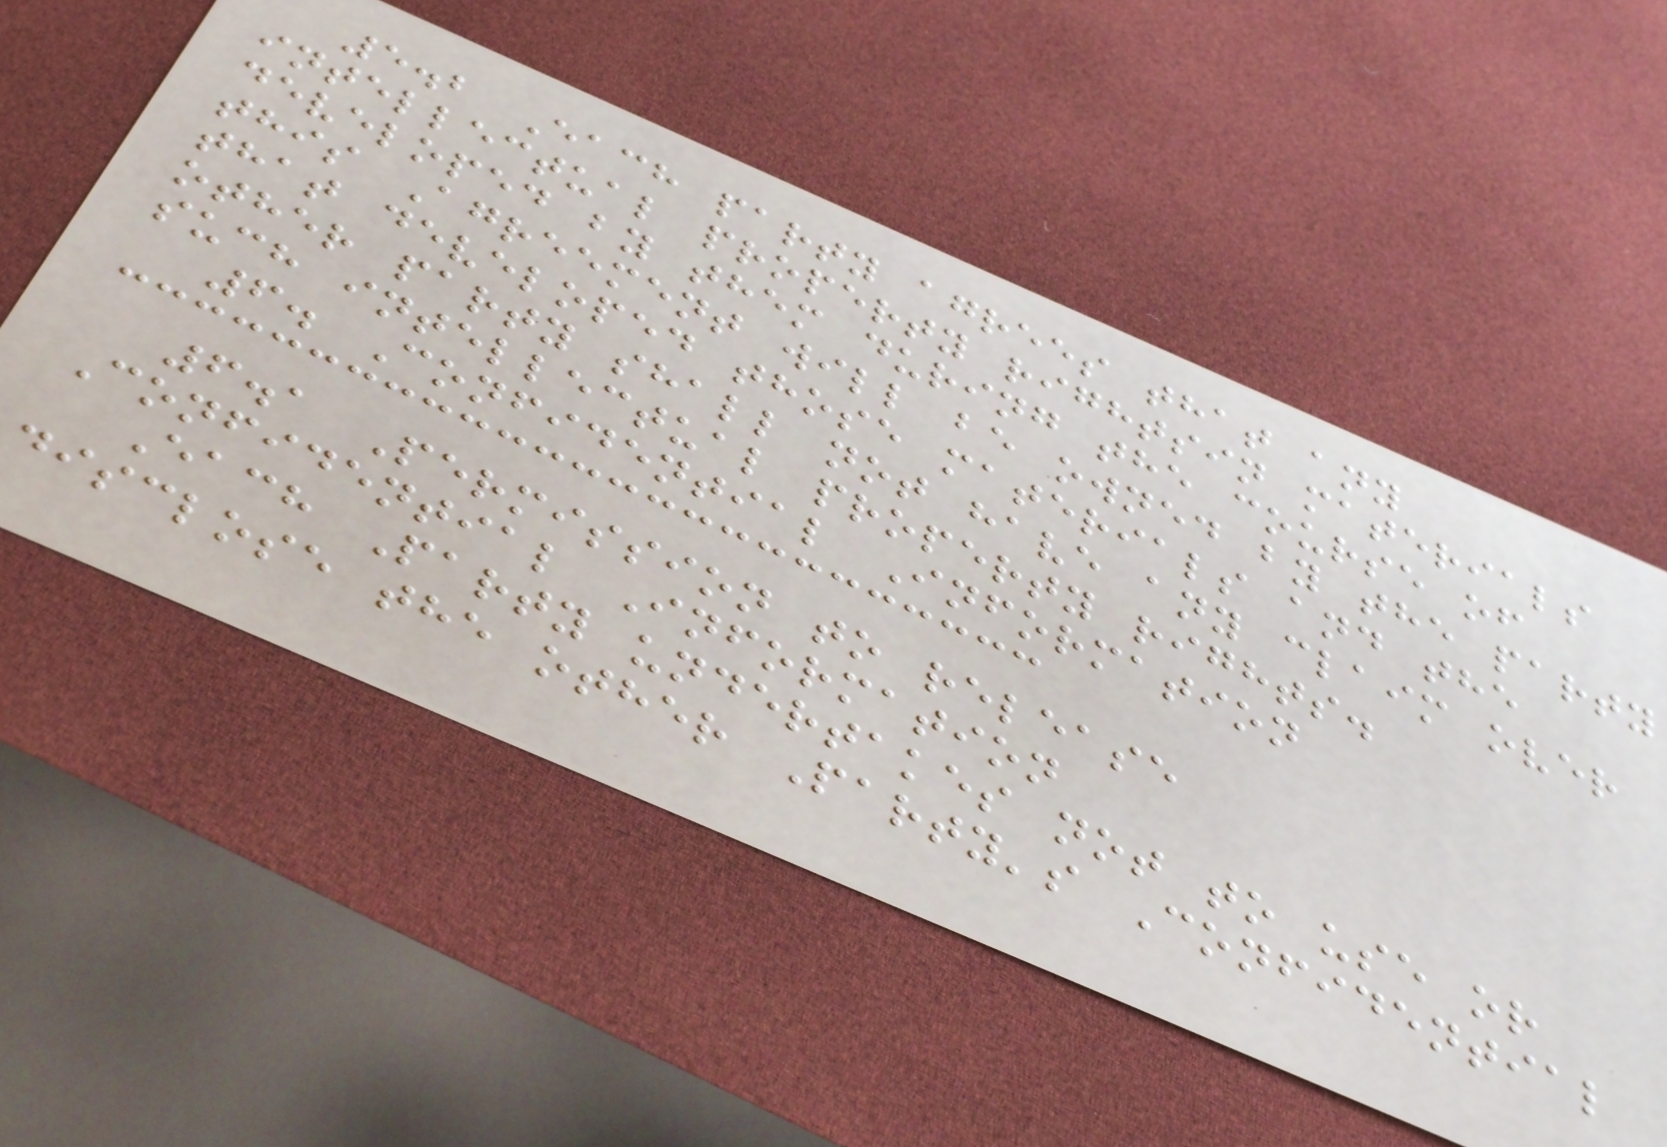5.2 Each party agrees that any
intellectual property rightsin materials
developed by them during the course of
this Agreement will be owned by the party
that developed those materials and the
other party shall not have any claim over
such intellectual property rights.
6. Confidential Information
6.1 Permission to release
Confidential Information
Each Party undertakes not to use or
disclose the other Party's Confidential
